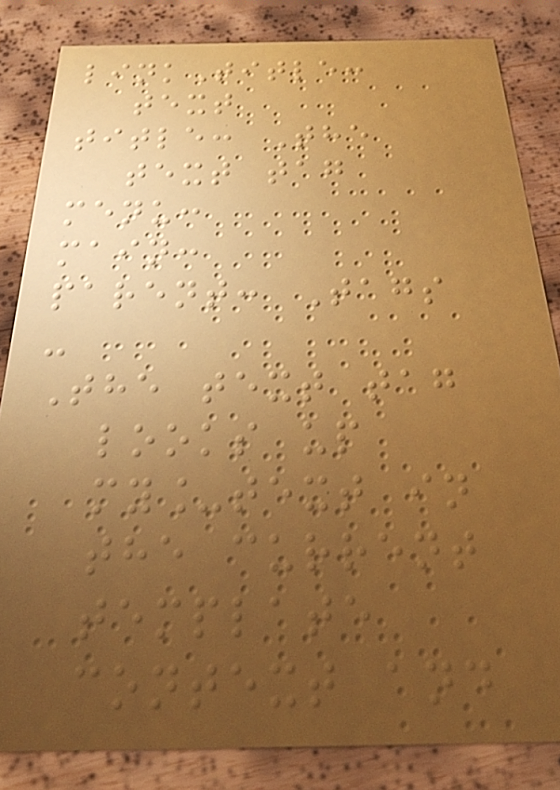linkTitle:
text
title: The
text tag
menu:
main:
parent: Tags
-
The text tag
looks up
my_text in
the current
template
context and
